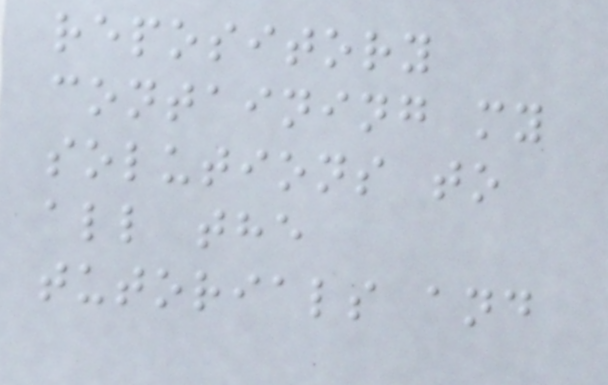repository
containing my
solutions to
all the
tutorials and
